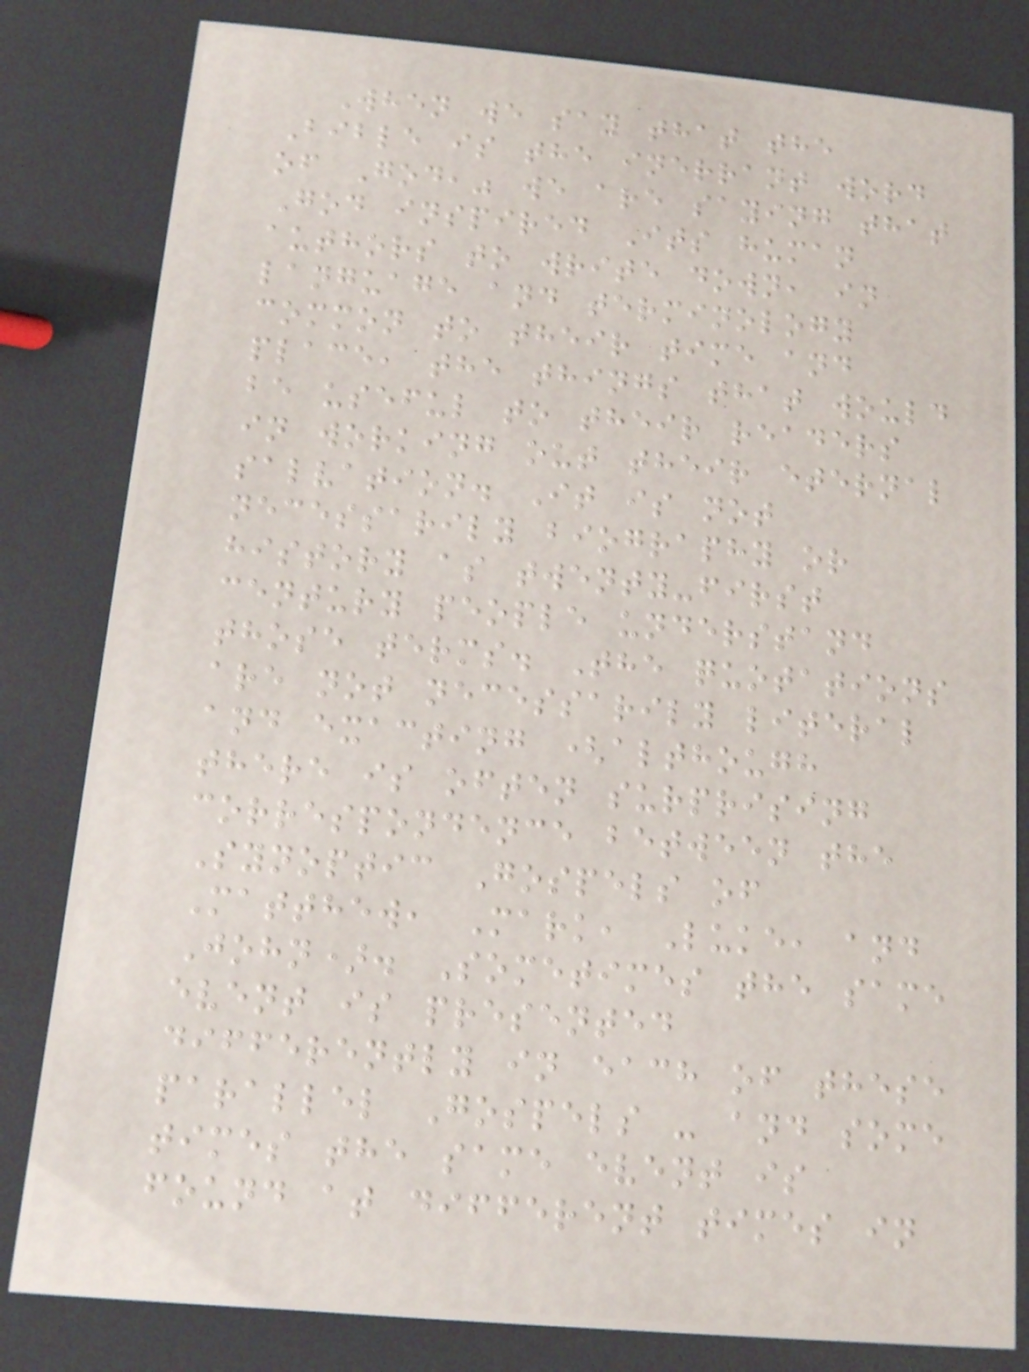When we say that the
Bible is the inerrant word
of God," we are saying that
God inspired Its human
authors to write down, in
language and terminology
common to their time and
place, the things that would
be useful to their readers
in working out their eternal
salvation. It is not
necessarily biography or
history as twenty-first
century people understand
those terms. The quotations
are not necessarily literal
and exacting (although
there is often surprising
correspondence between the
Synoptic Gospels of
Matthew, Mark, Luke, and
John). Sometimes the same
event is presented
differently in each of these
parallel Gospels - and some
times the same event is
found at different times in
